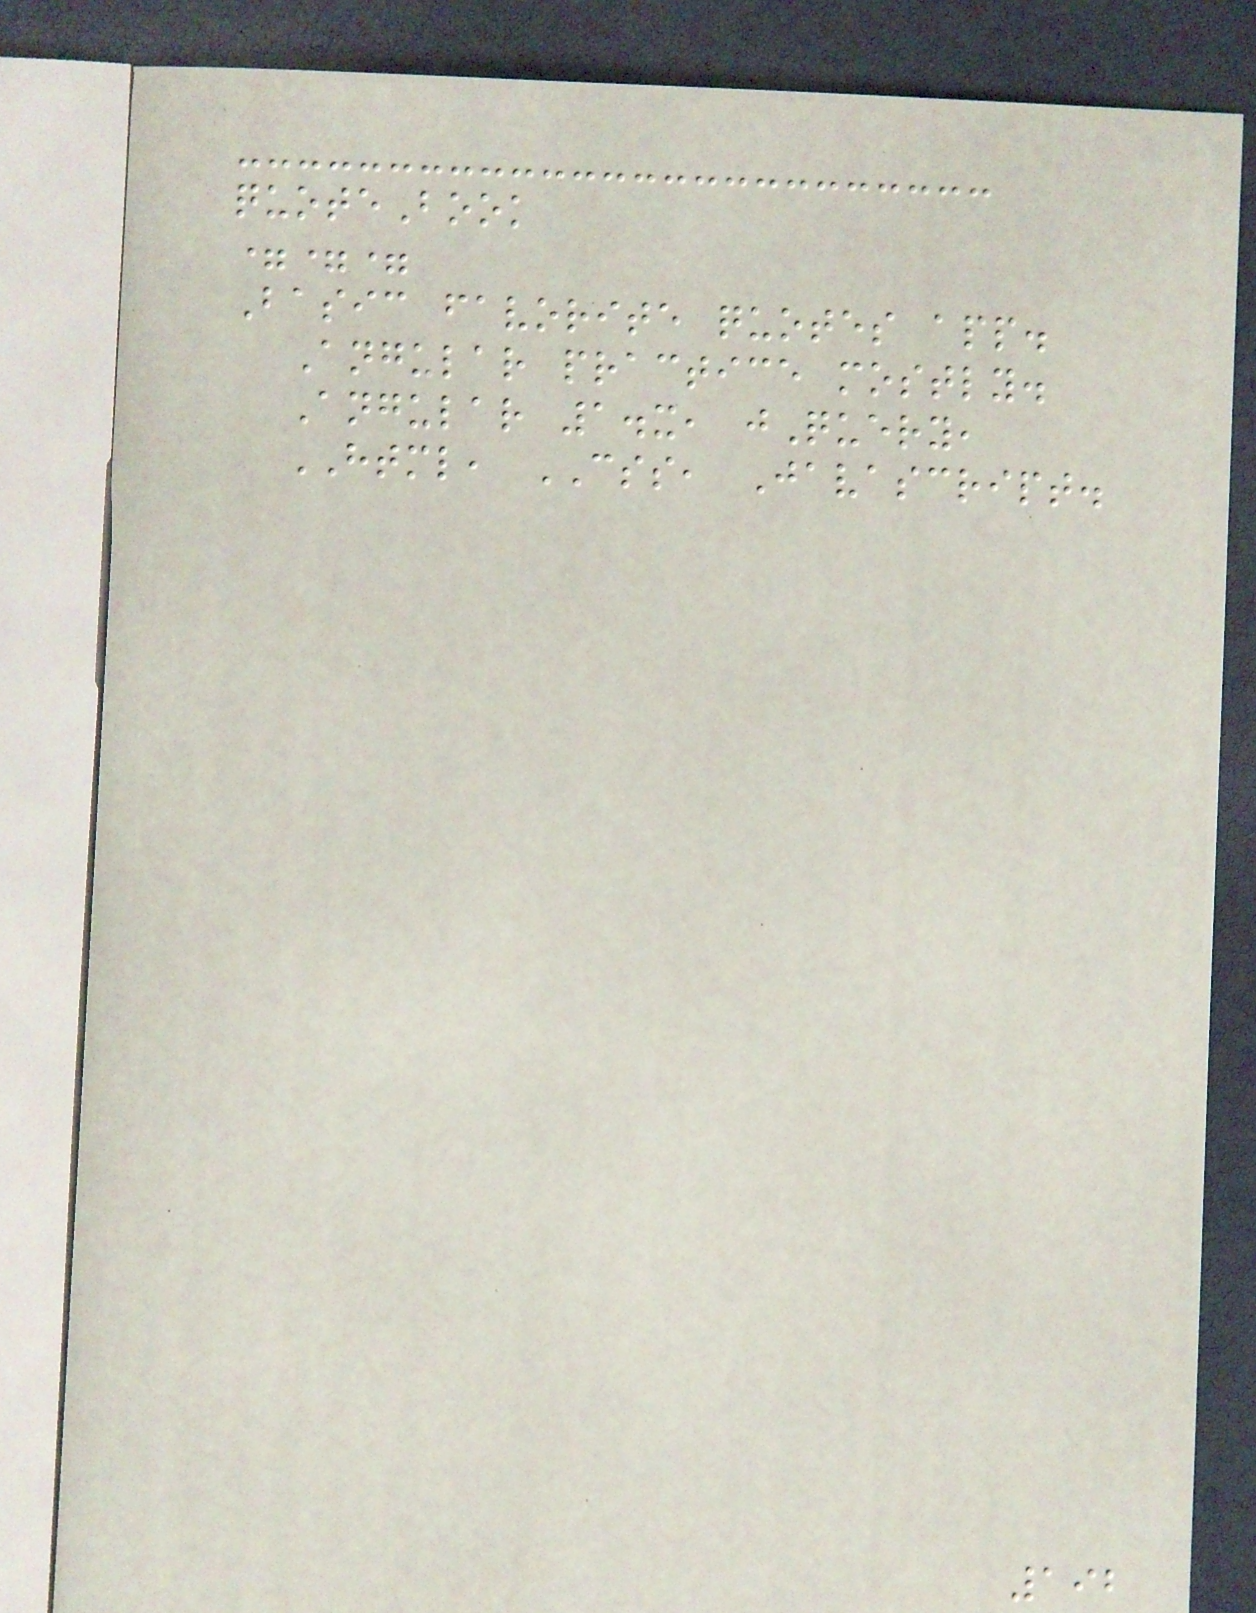quoteBook
===
Basic favorite quotes app.
Angular practice mostly.
Angular 1.x, jQuery,
HTML, CSS, Javascript.
192
